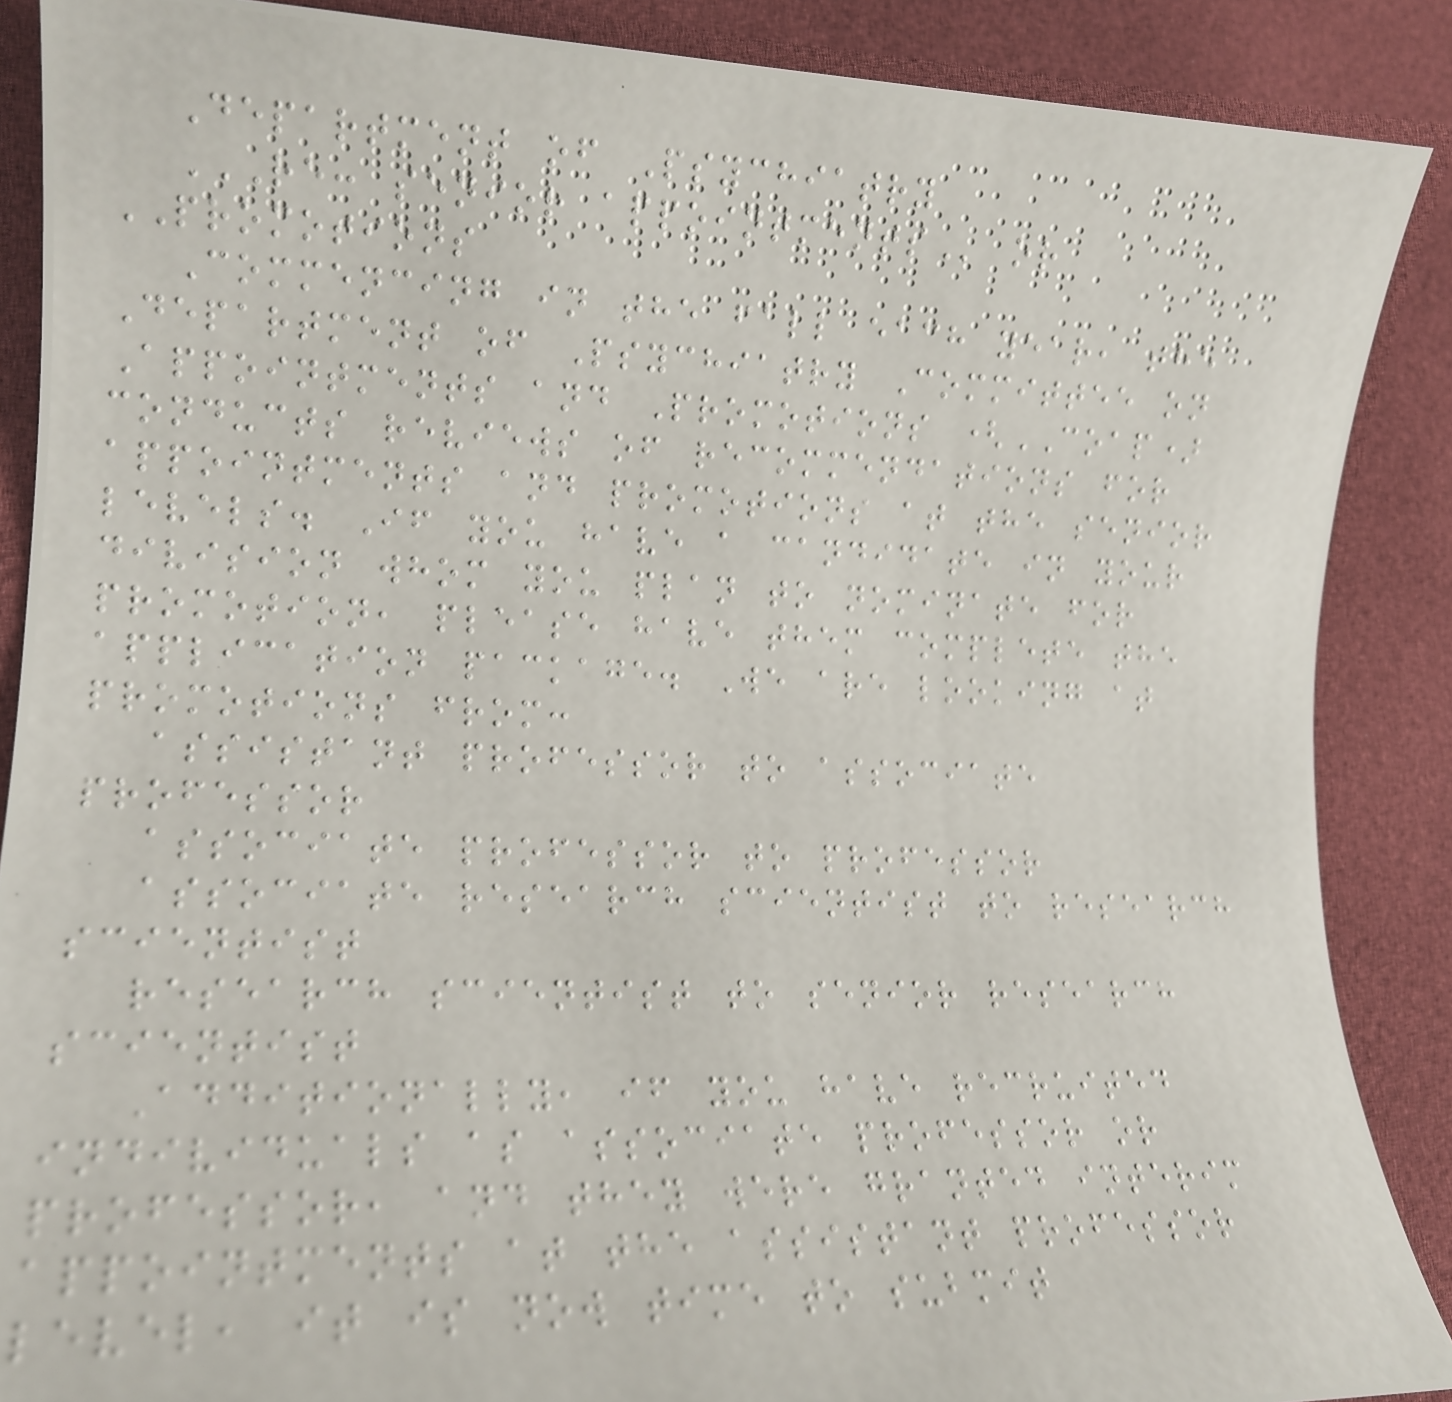Department of Psychiatry
RE: SENIOR APPOINTMENTS or
PROMOTIONS
Commencing in the fall each year, the
Department of Psychiatry Committee on
Appointments and Promotions (COAP)
conducts reviews of recommendations for
appointments and promotions at the senior
levels. If you have a candidate in your
division whom you plan to nominate for
promotion, please have them complete the
application package. We are looking at
promotions from:
assistant professor to associate
professor
associate professor to professor
associate research scientist to research
scientist
research scientist to senior research
scientist
Additionally, if you have recruited
individuals as associate professor or
professor, and they were granted interim
appointments at the assistant professor
level, it is now time to submit
